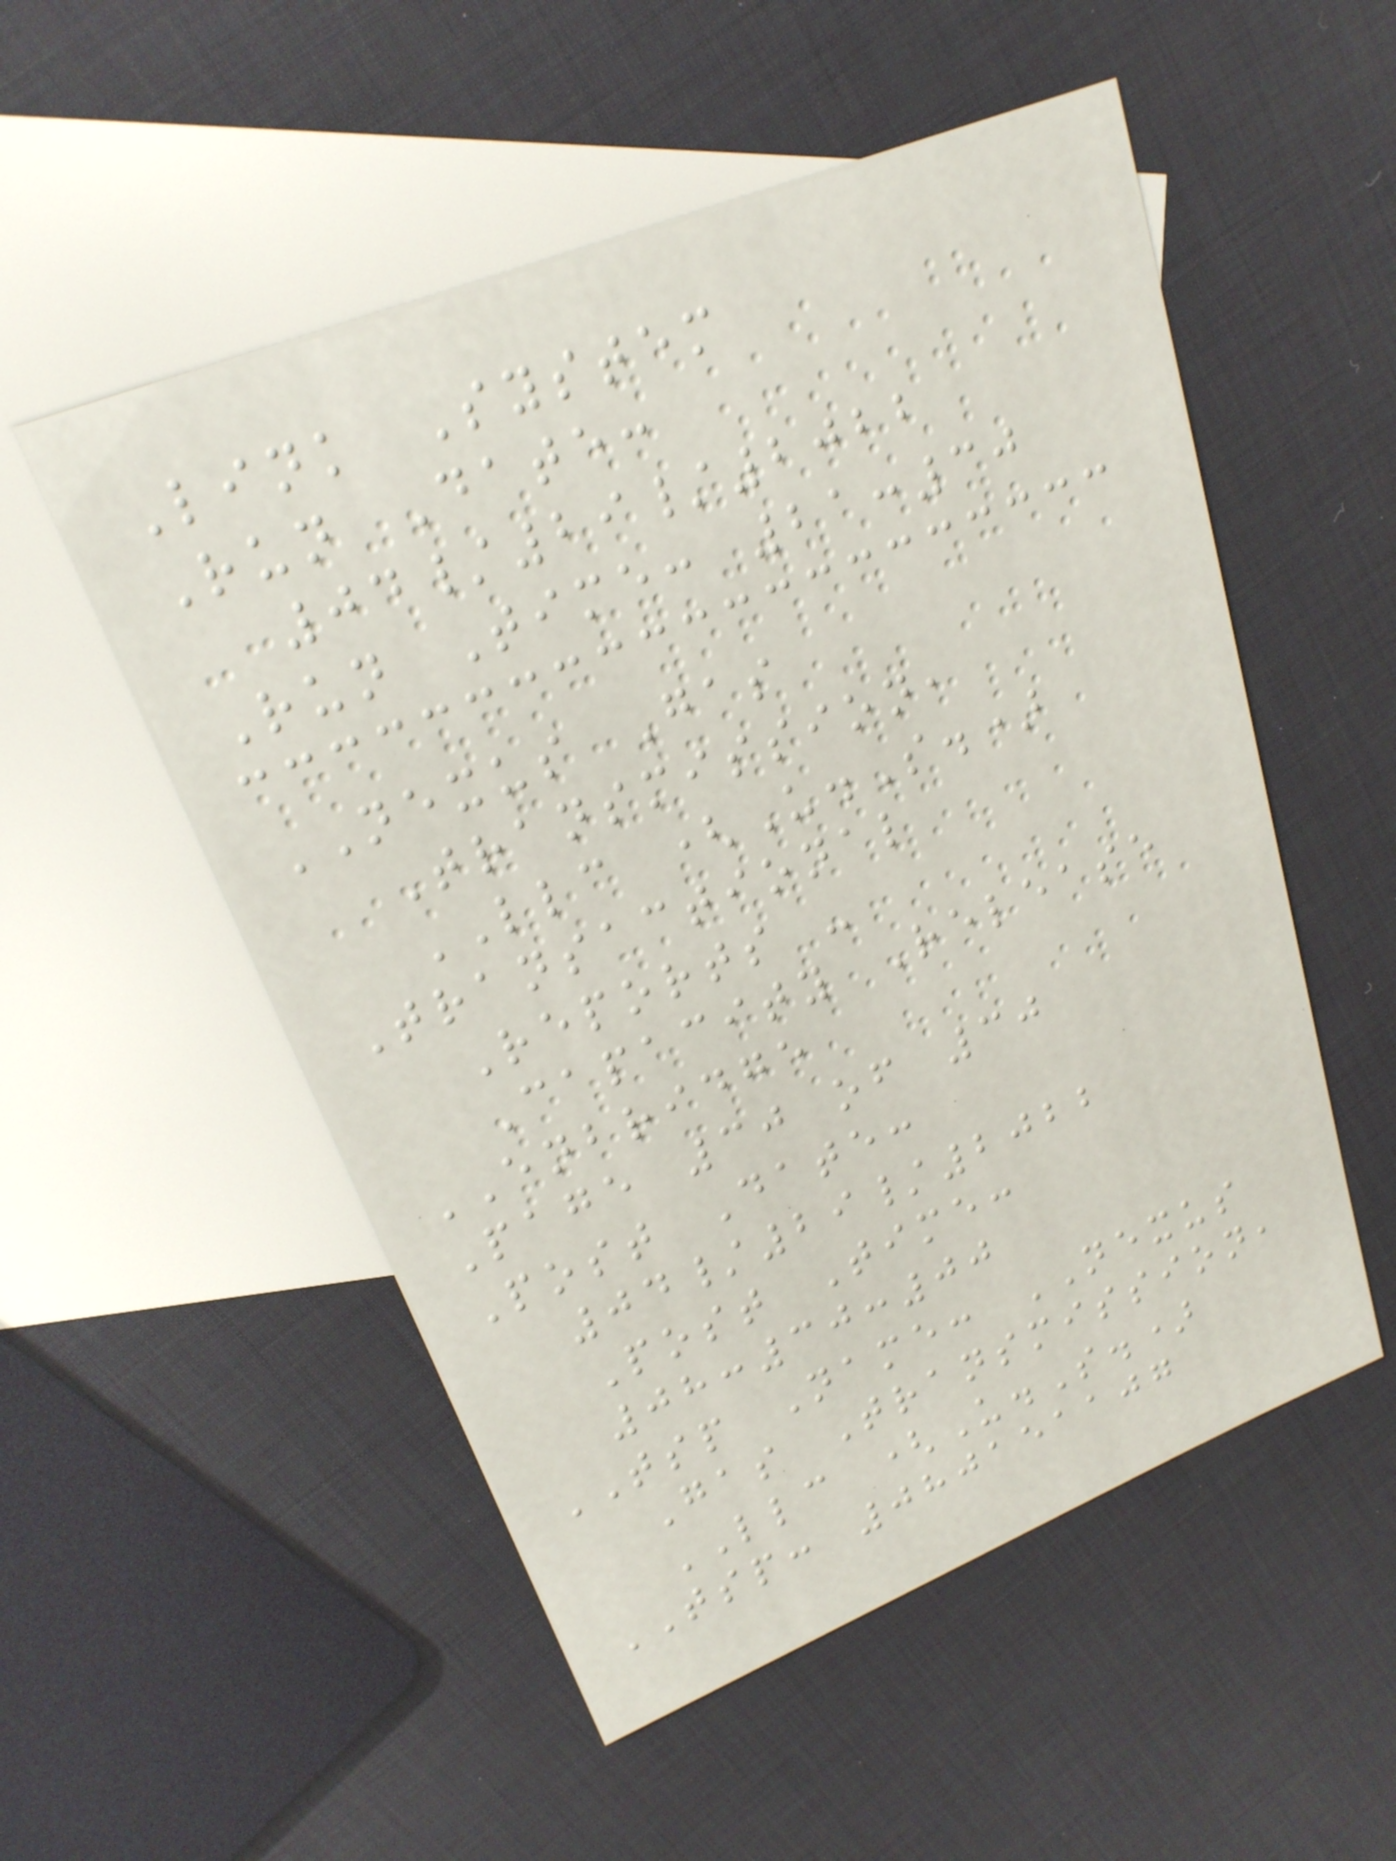Link System
Run Date:
04/29/2022
Run Time: 21:30
NEXUS Gas
Transmission,
LLC (U.S.)
Transactional
Reports -
Capacity Release
ENBRIDGE
Page 30 of 30
Post Date:
04/29/2022
Post Time:
08:30:00
TSP Name: NEXUS
Gas Transmission,
LLC (U.S.)
TSP: 080151107
